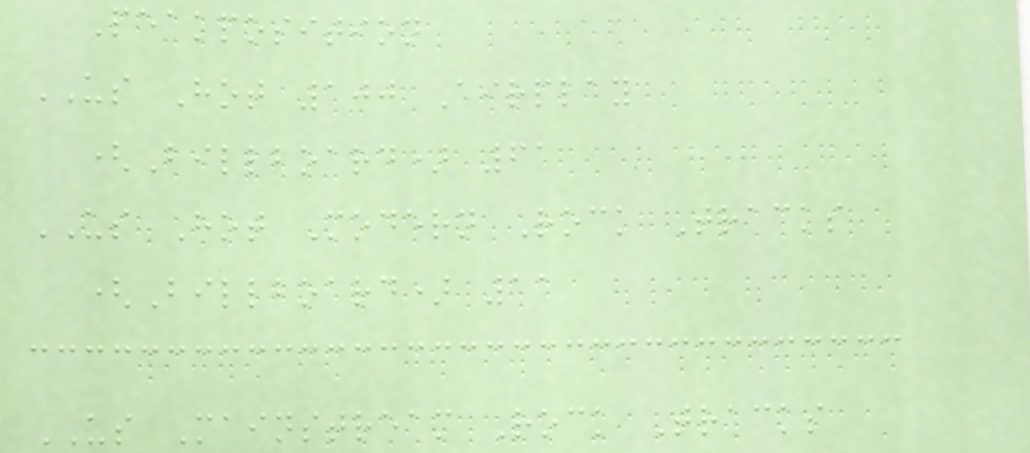Peakposition
US Hot 100 Airplay
(Billboard) 61
US Hot Modern Rock Tracks
(Billboard) 11
US Mainstream Rock Tracks
